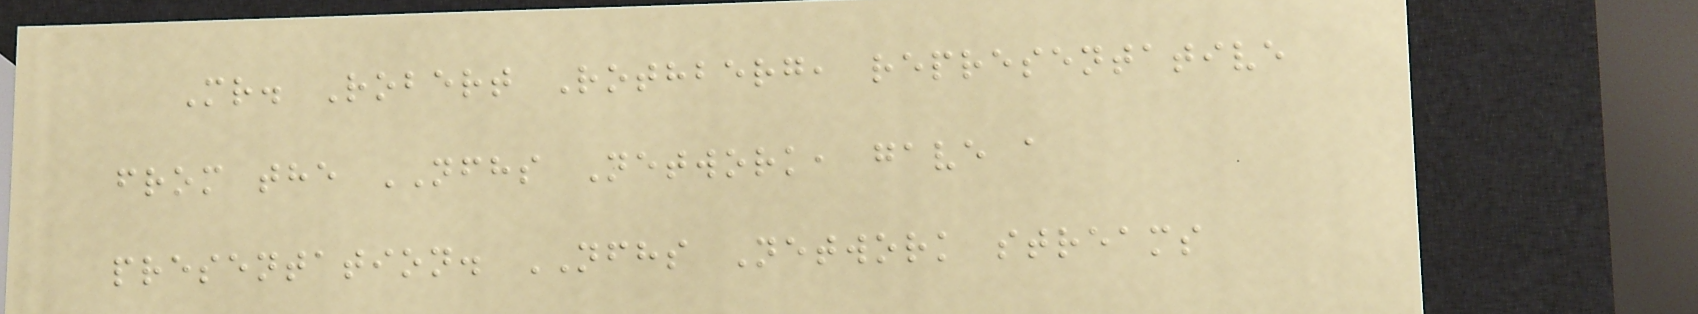Mr. Robert Rothberg, representative
from the NFHS Network, gave a
presentation. NFHS Network streams
